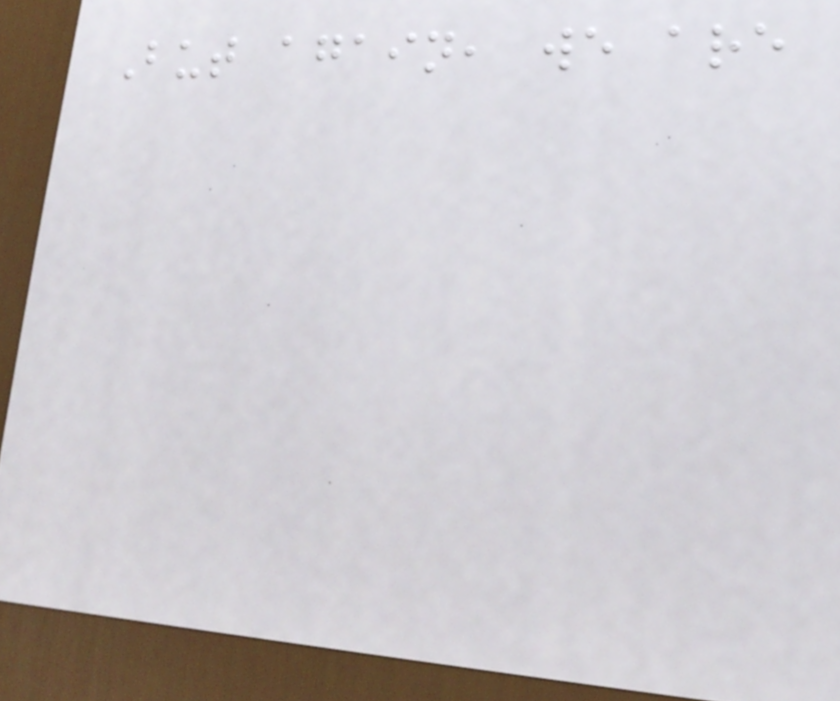But again, we are
